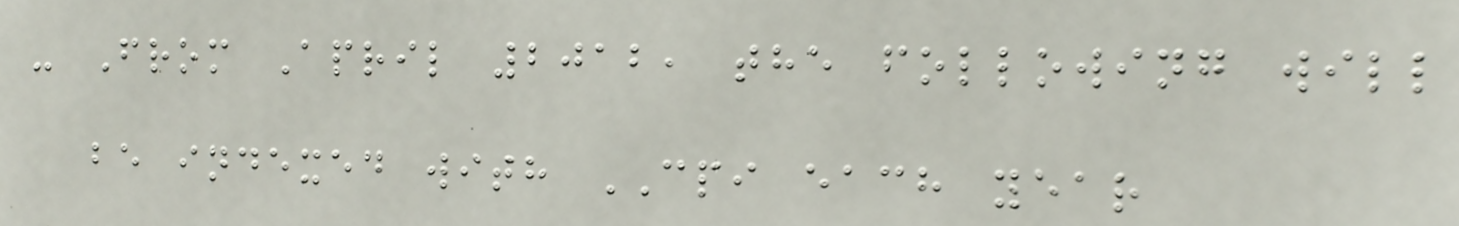- From April 2012, the following will
be indexed with CPI each year
